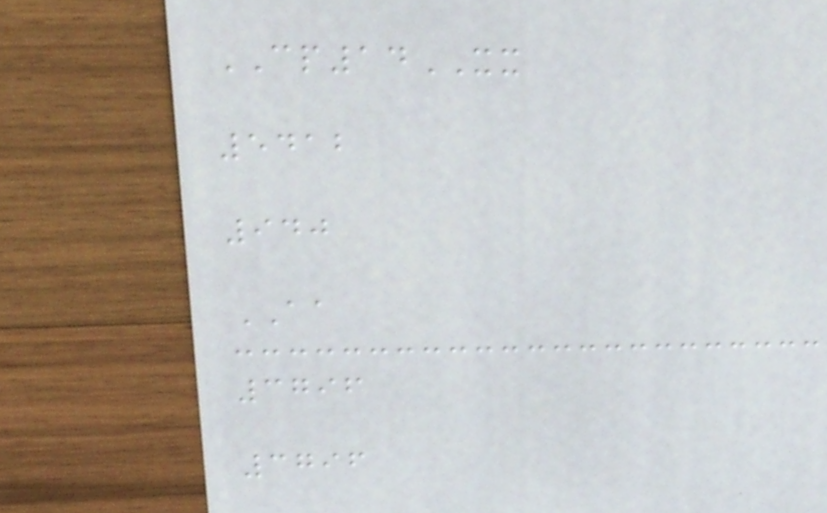CP14XX
5412
940
AA
3796
3796
